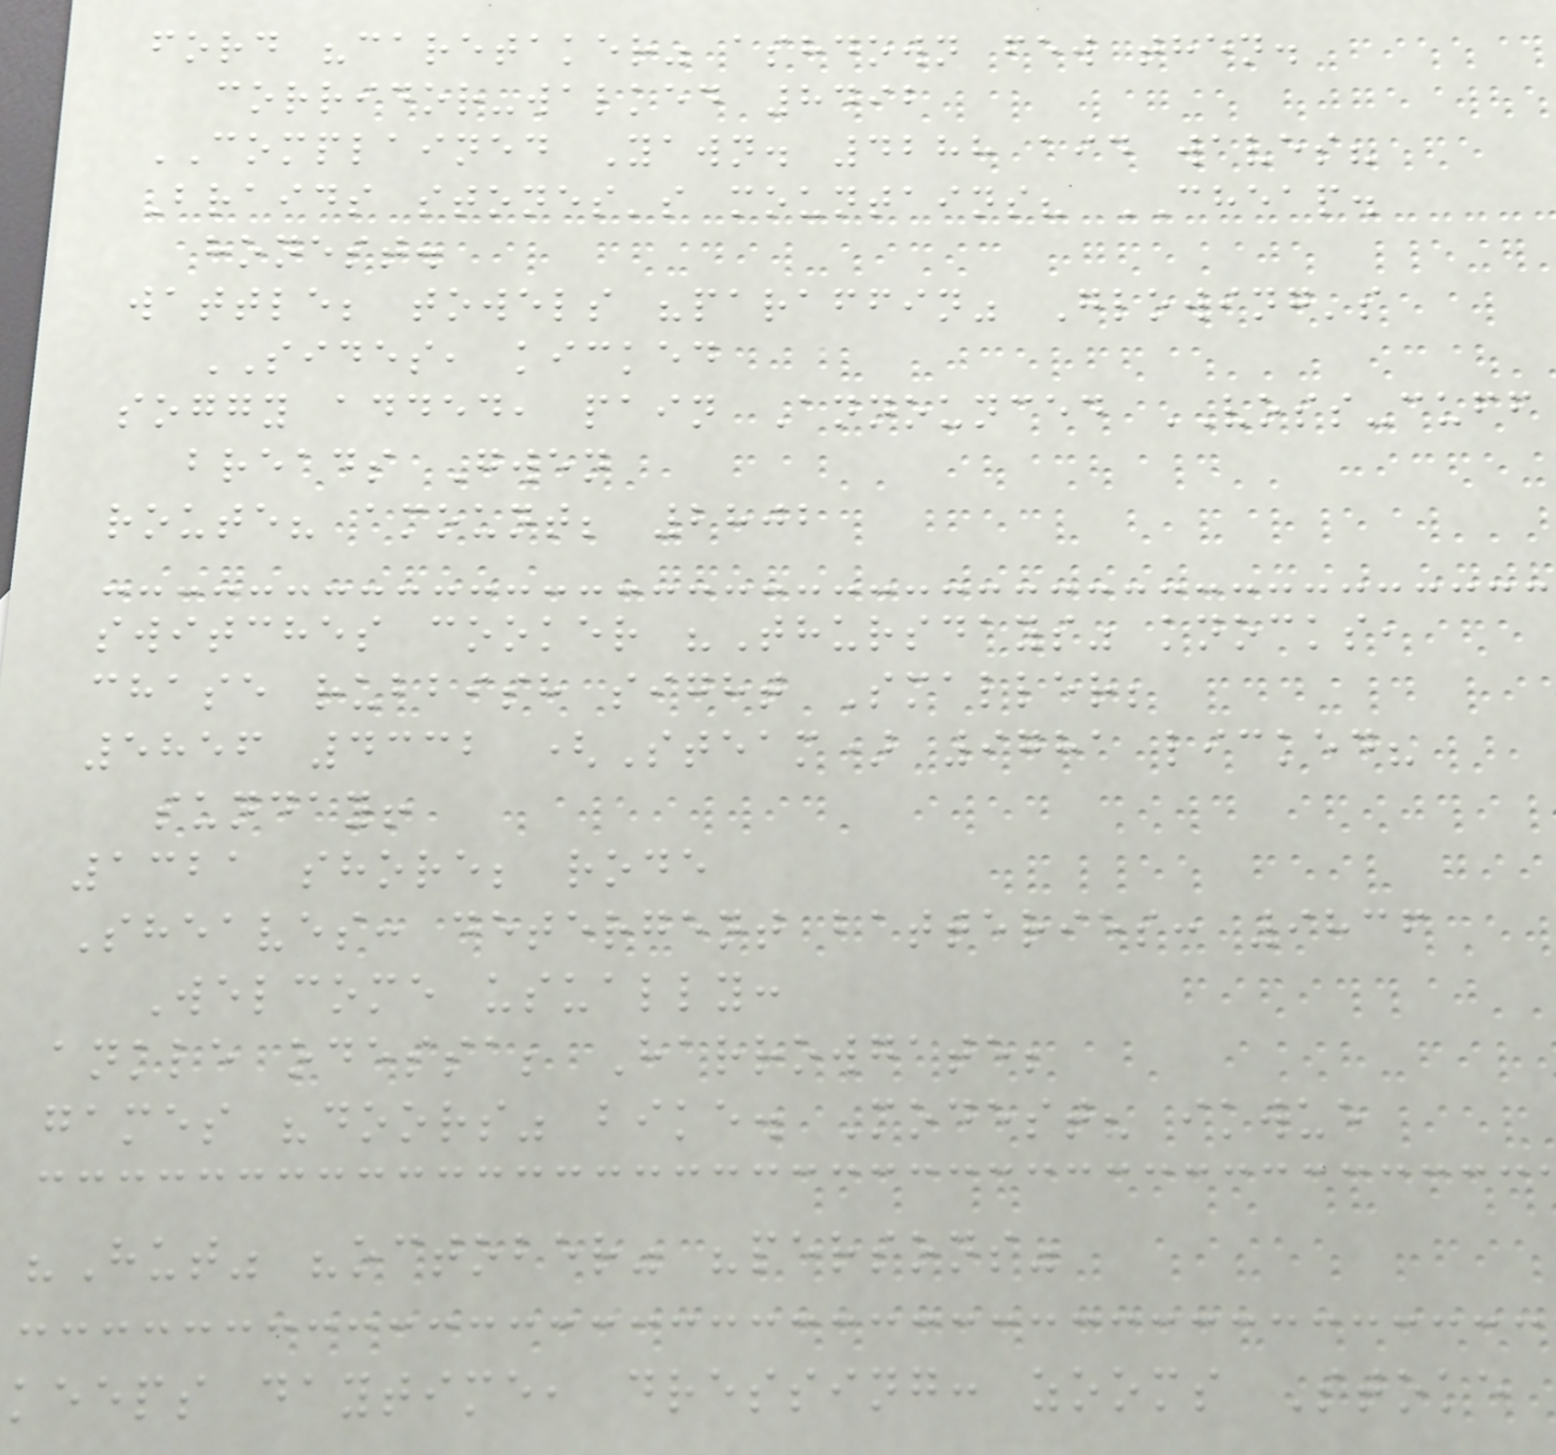ford "caretaker" ashdown few then.
corridor-walked 8492
COMPLAINED Yawn. 4288 aid waves?
Braids stones's mountains? CHEAP.
honest.
wattle; towels "paraffin" Glowing's
SIDES, kicked
soggy added, pain Announced VOSS-cuff
breads Gwen
route? amount; 2802
switches cooker "Thursdays" knocks,
chase rubbish sight Smaller;
5856 4332 (Steam) 9781 licked?
sunday!
1321 shore; rode
Sheaves: detergent batteries: 9836
Welcome usually:
ankle odessa; Harrowgate;
games "doors" bike. Modest? ikwue
"Hut" "october" "persons"
keeps daytime, dressing: zooms Stoke
